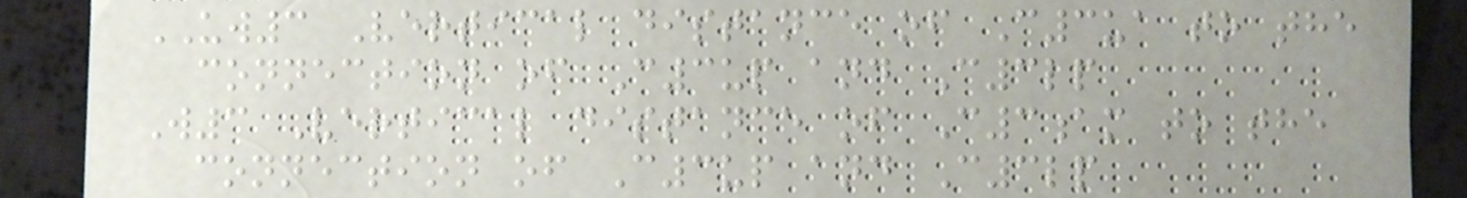UW3 Vertical distance of C3ua to the
connection of C3up and C3lp
W3 Vertical distance of C3am to the
connection of C3up and C3lp
